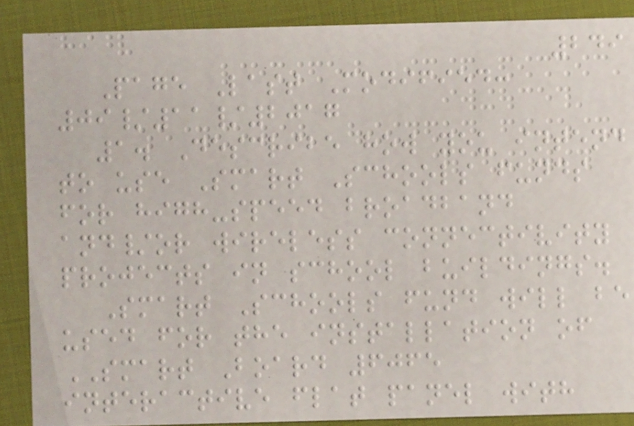249
Page Last Modified:
09/11/2017
1. Describe how you intend
to use Smart Schools funds
for high-speed broadband
and/or wireless connectivity
projects in school buildings.
Smart Schools fund will be
used for the installation of
SMART Board 6065
interactive flat panel with
